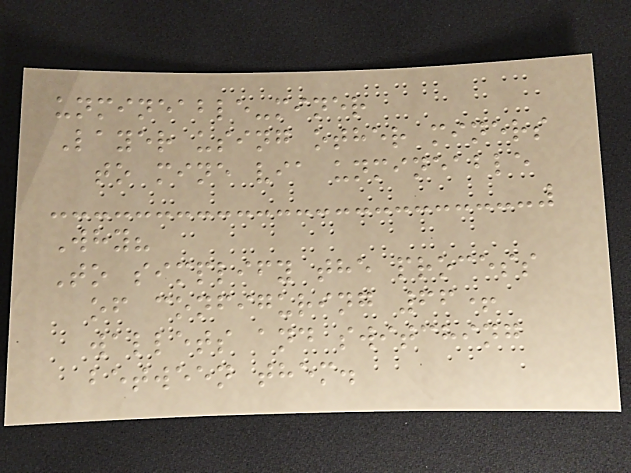unmineable-miner
Layer using other miners
to mine via unmineable
Why?
To simplify the process
of configuring 66+
wallets and switching
between them.
